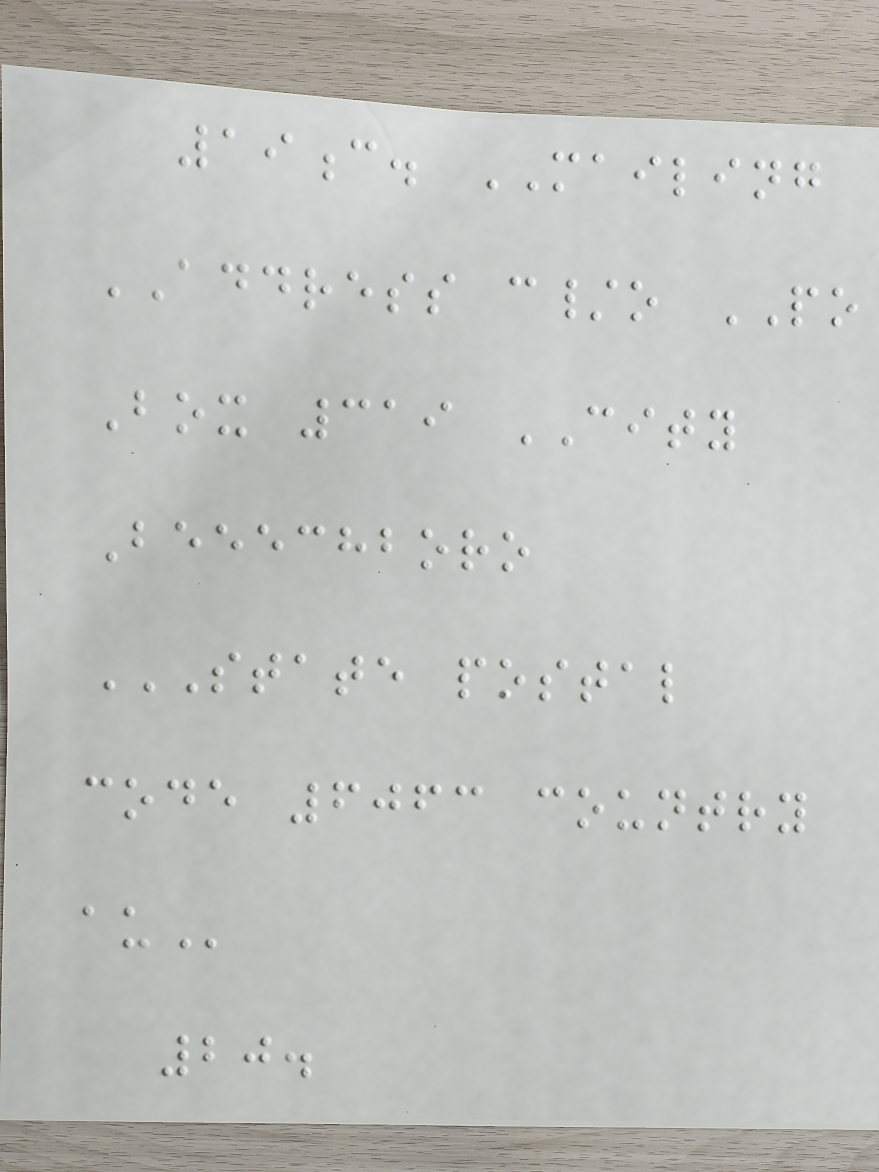19c. MAILING
ADDRESS c/o PO
Box 319 CITY
Beeechboro
STATE POSTAL
CODE 6063 COUNTRY
AU
20.
